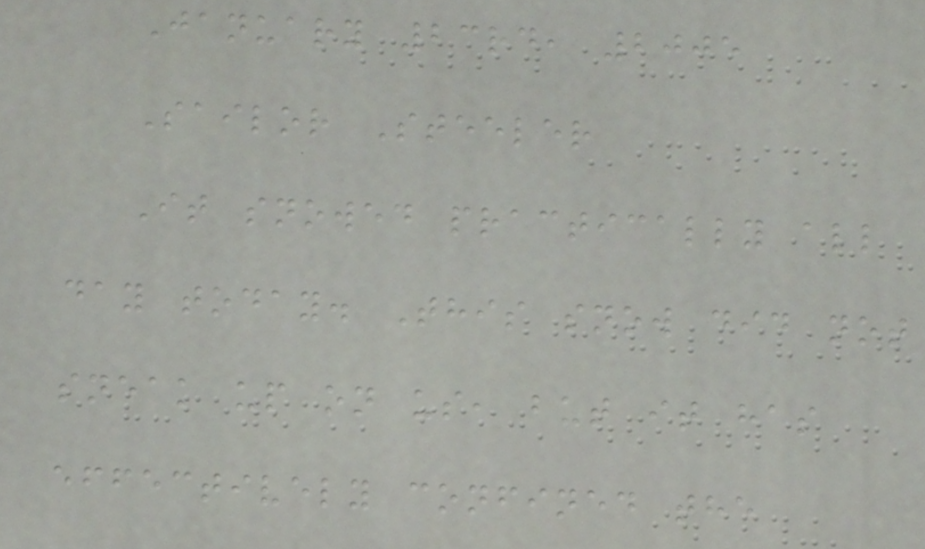January 23rd, 2005
Sailor Steeler
It snowed practically all
day today. This snow did not
sneak up on us, but it has
effectively confined the
